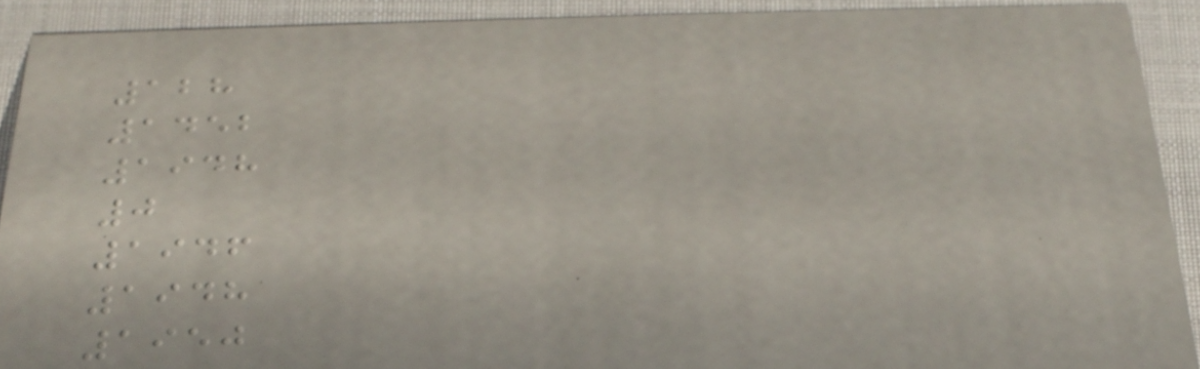128
1452
1948
0
1946
1948
1950
